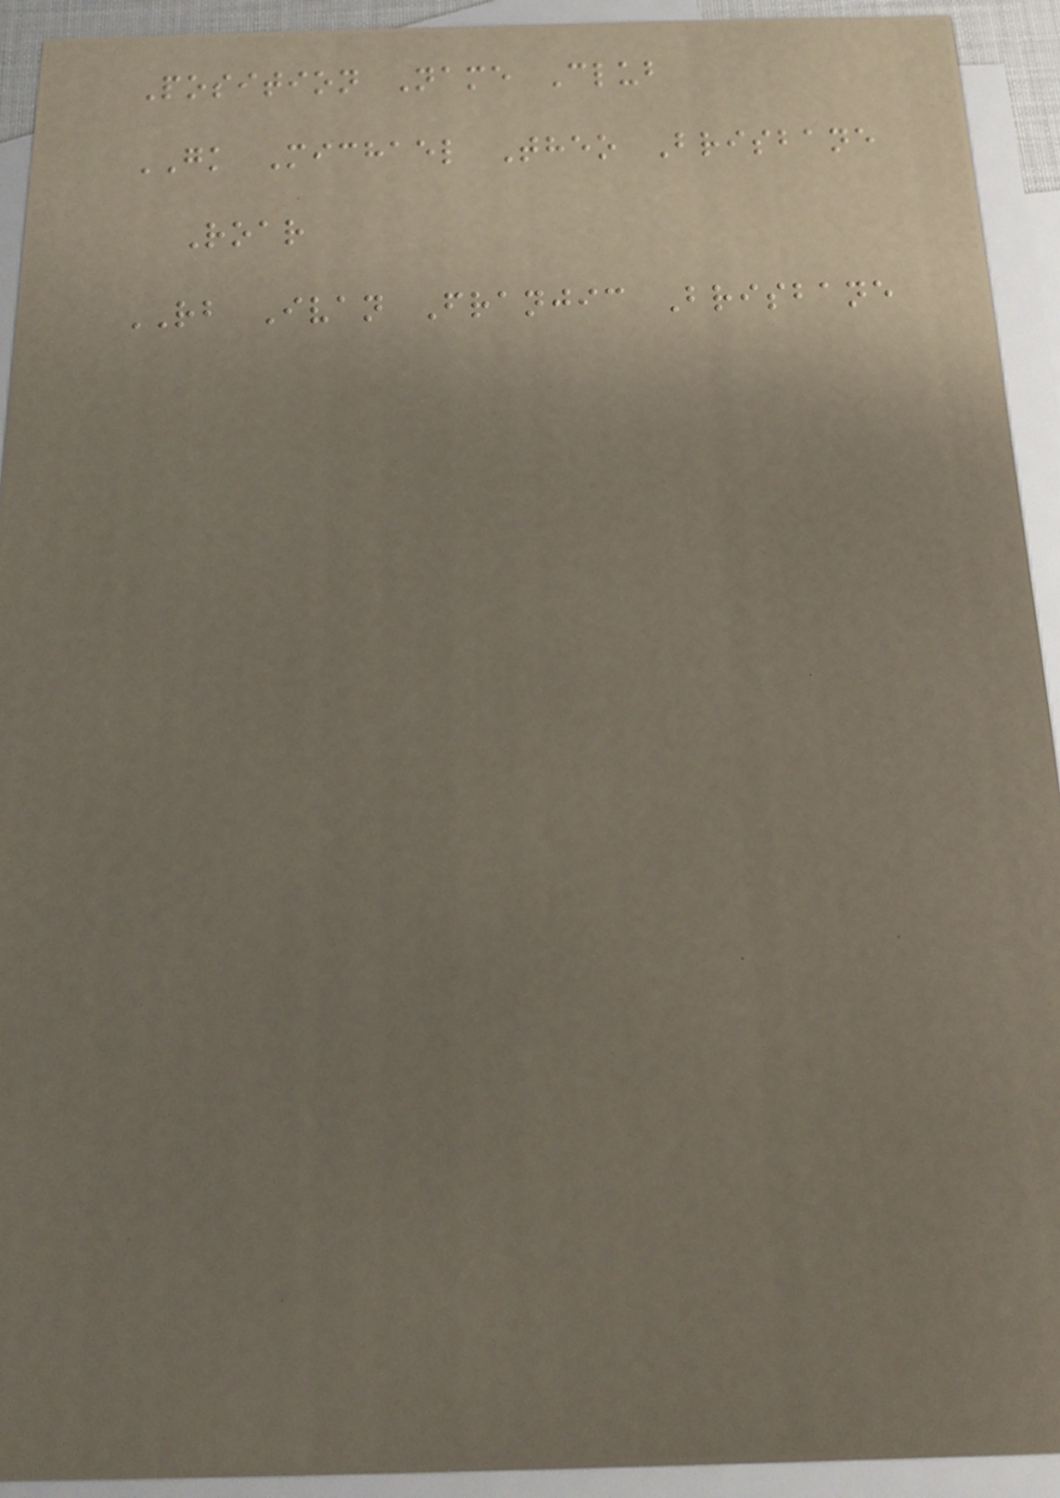Position Name Club
GK Michael Theo Brisbane
Roar
RB Ivan Franjic Brisbane
